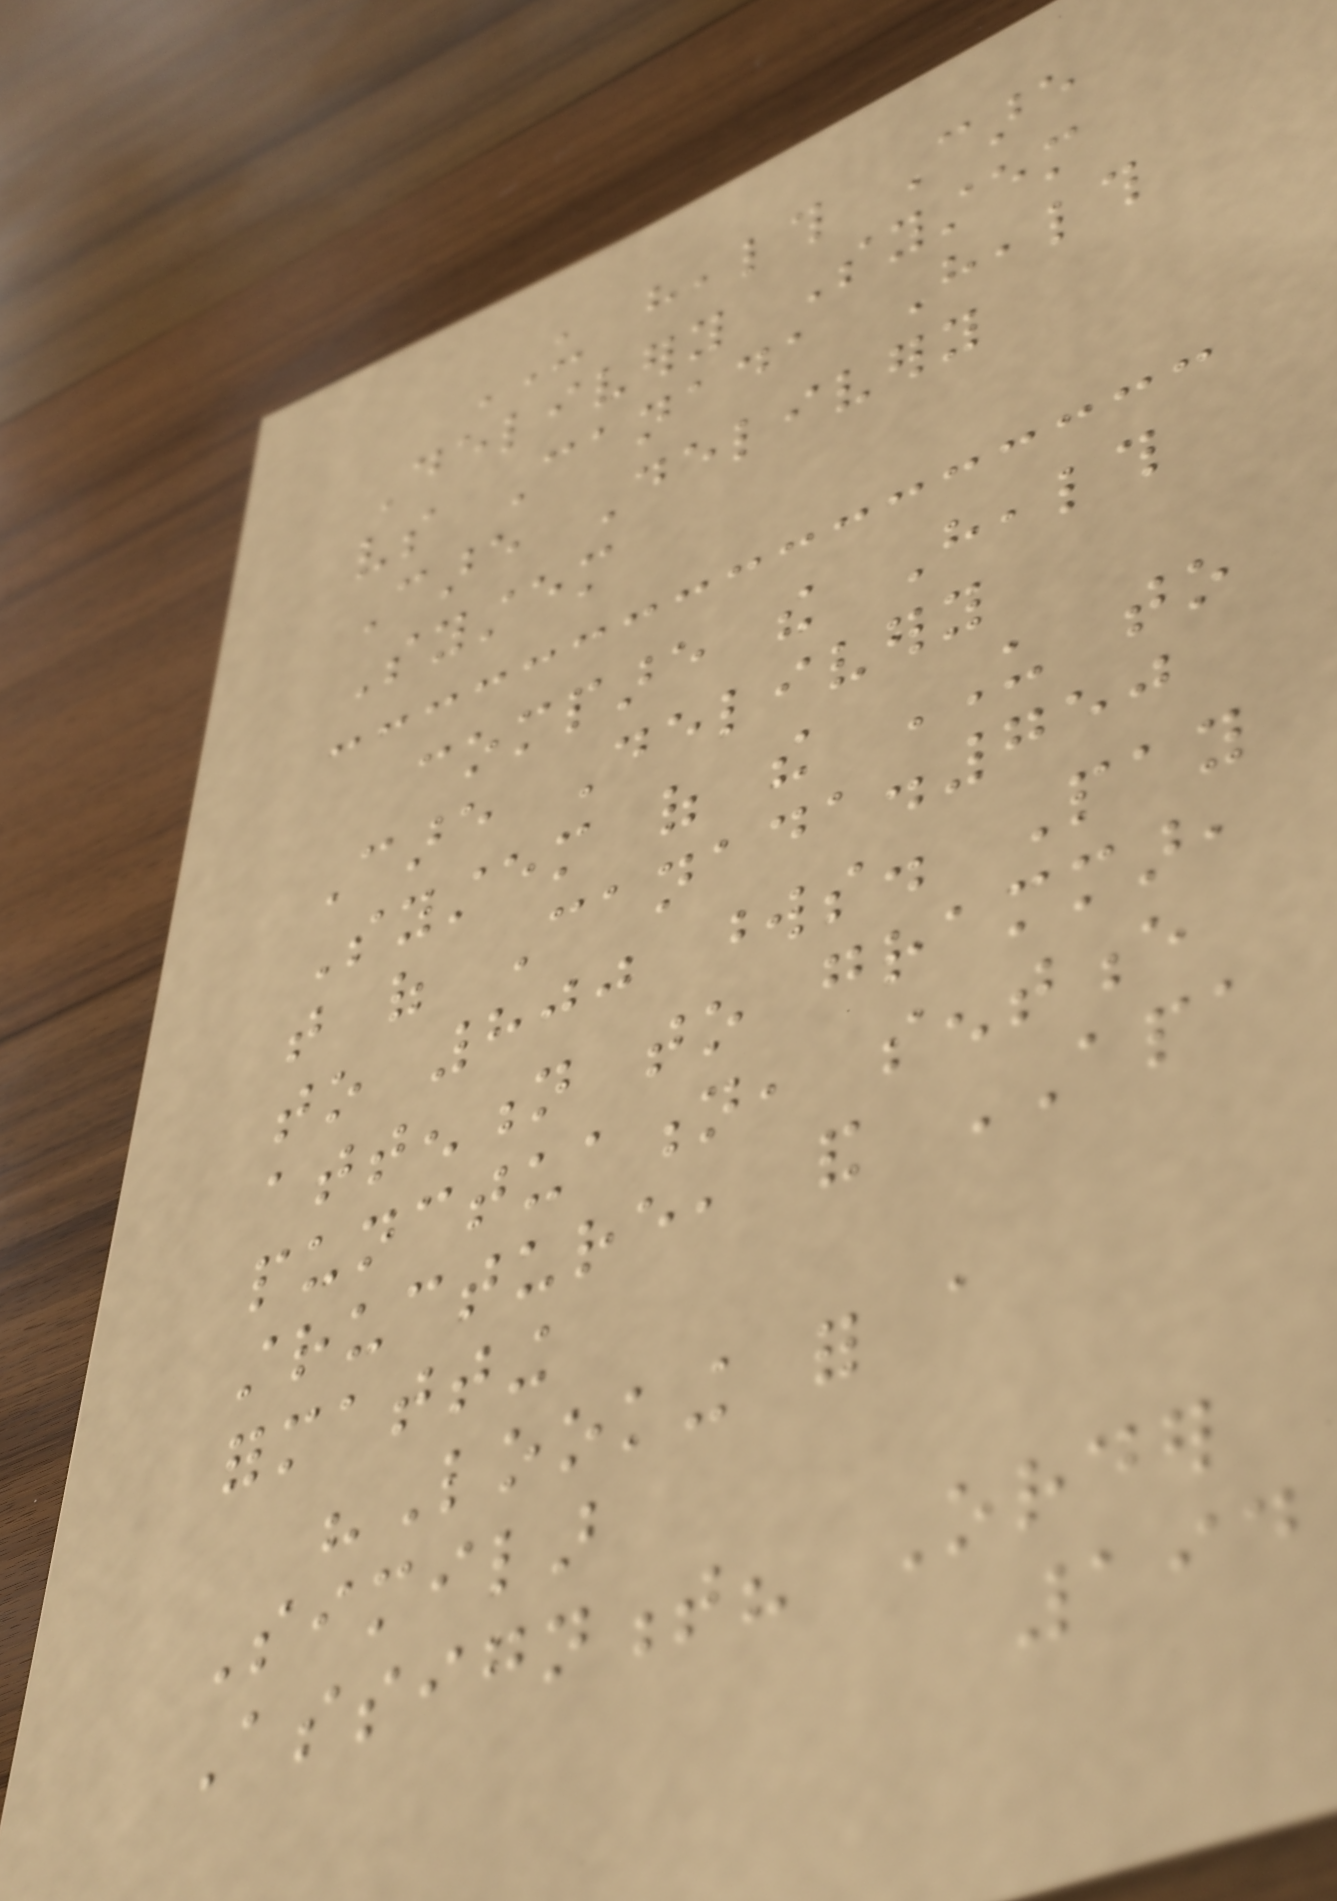US health Care
Delivery System
vs Canada Health
Care Delivery
System
compare the Health
Care Delivery
System of the US to
that of Canada.750
to 800 words. Pay
attention to grammar,
punctuation, sentence
structure, and APA
formatting
"Looking for a
Similar
Assignment? Order
194
